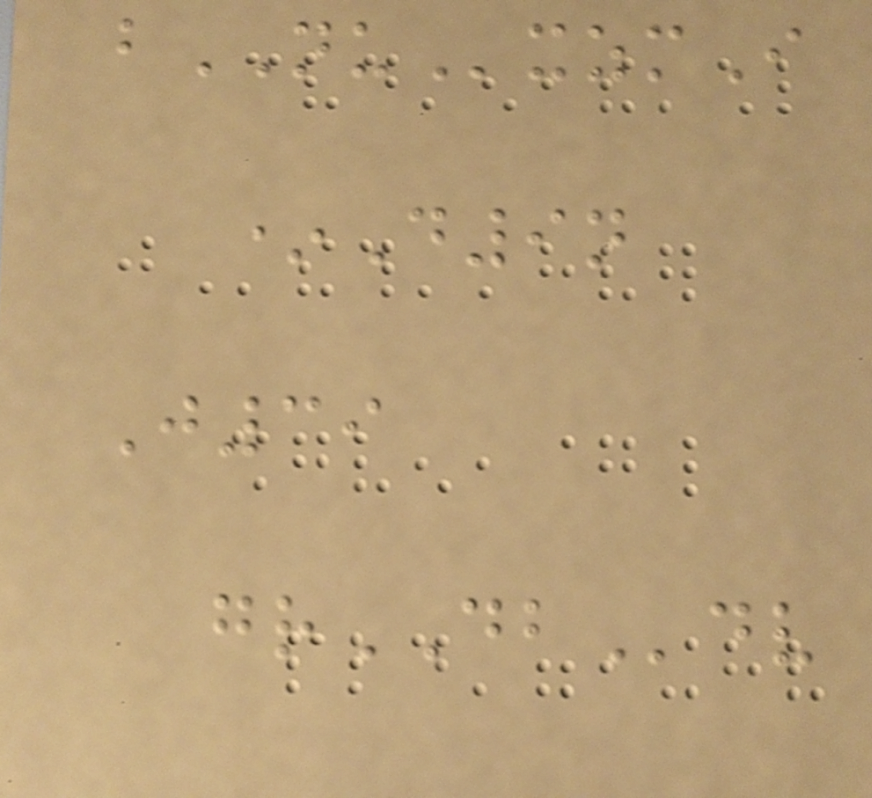bNUxzmI
*D9n
J39
grDBdv
